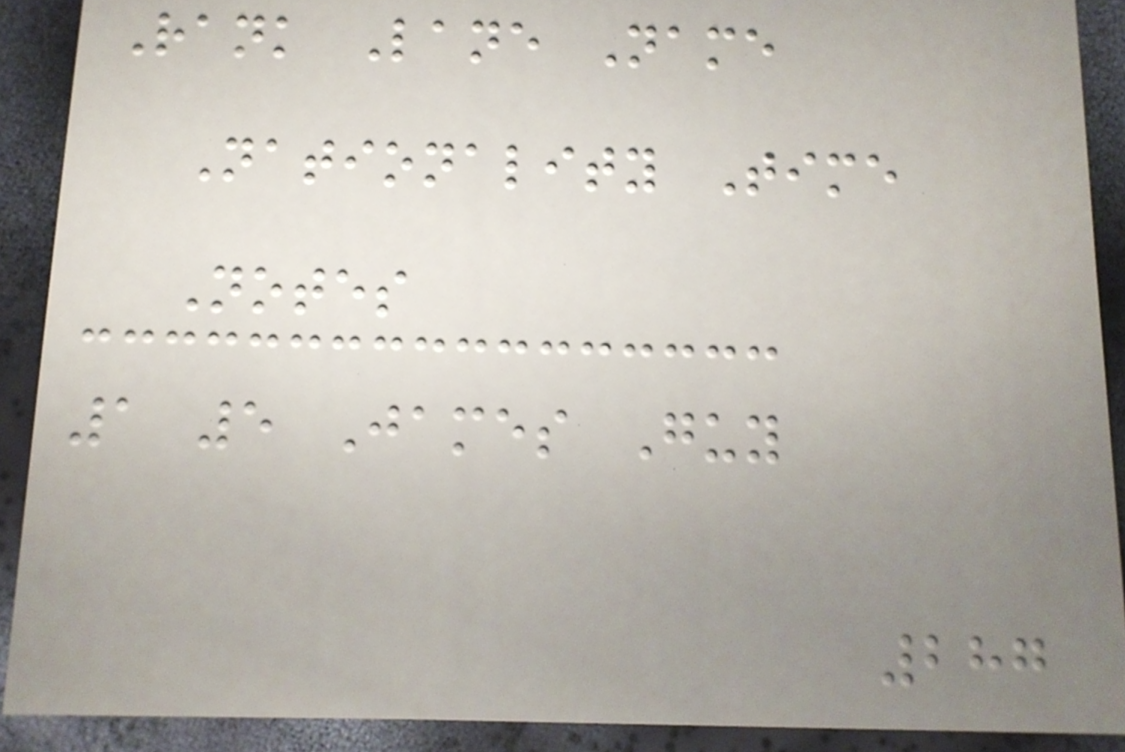Rank Lane Name
Nationality Time
Notes
1 5 James Guy
287
